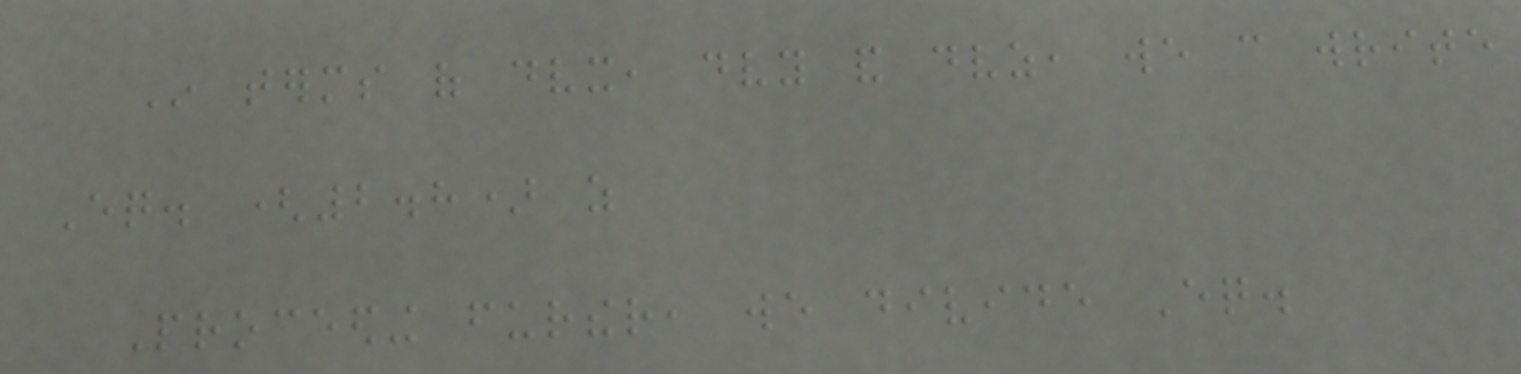In terms of dvx, dvy and dvz, we can write
Eq. (2.8) as
Proceeding further, we divide Eq.
